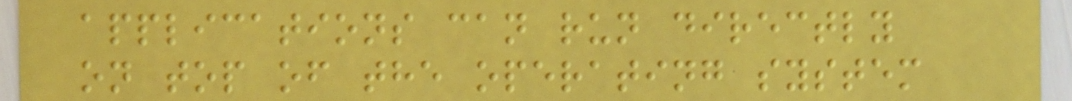applications can run directly
on top of the operating system
